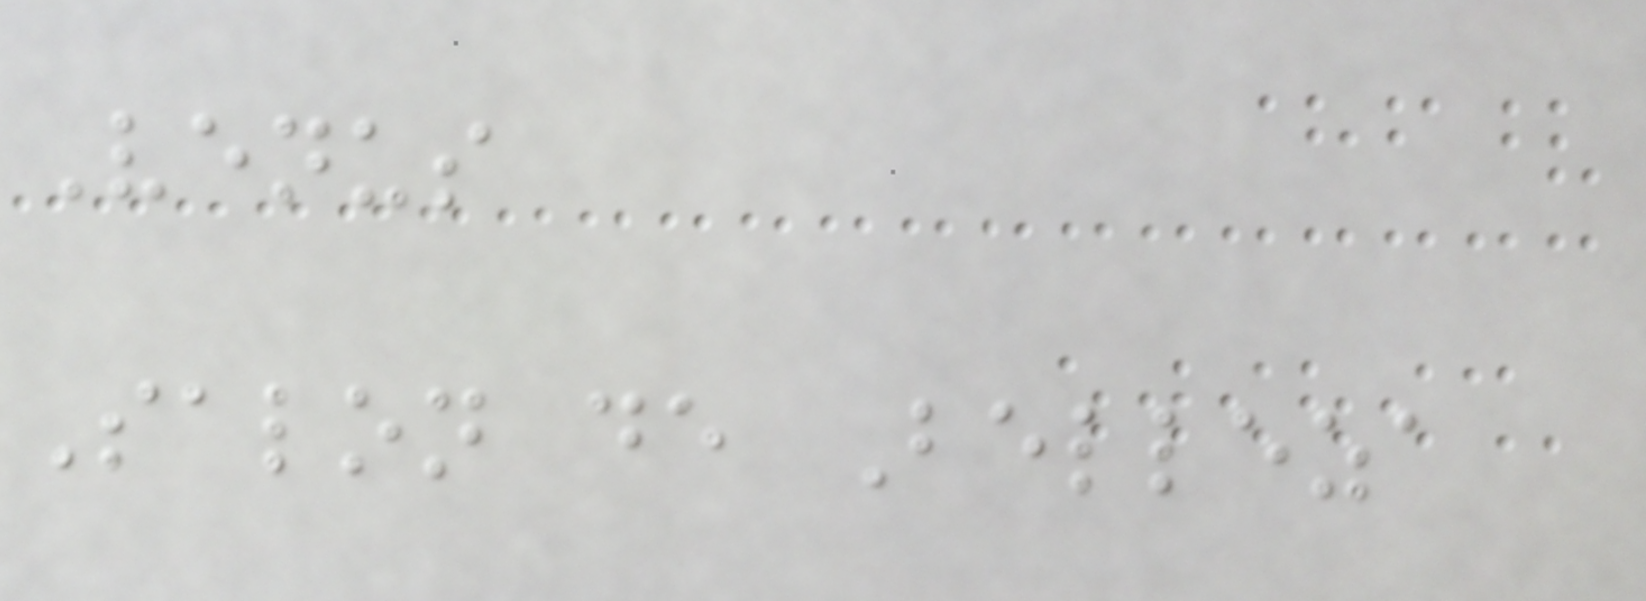Venus
Salon de Belleza
